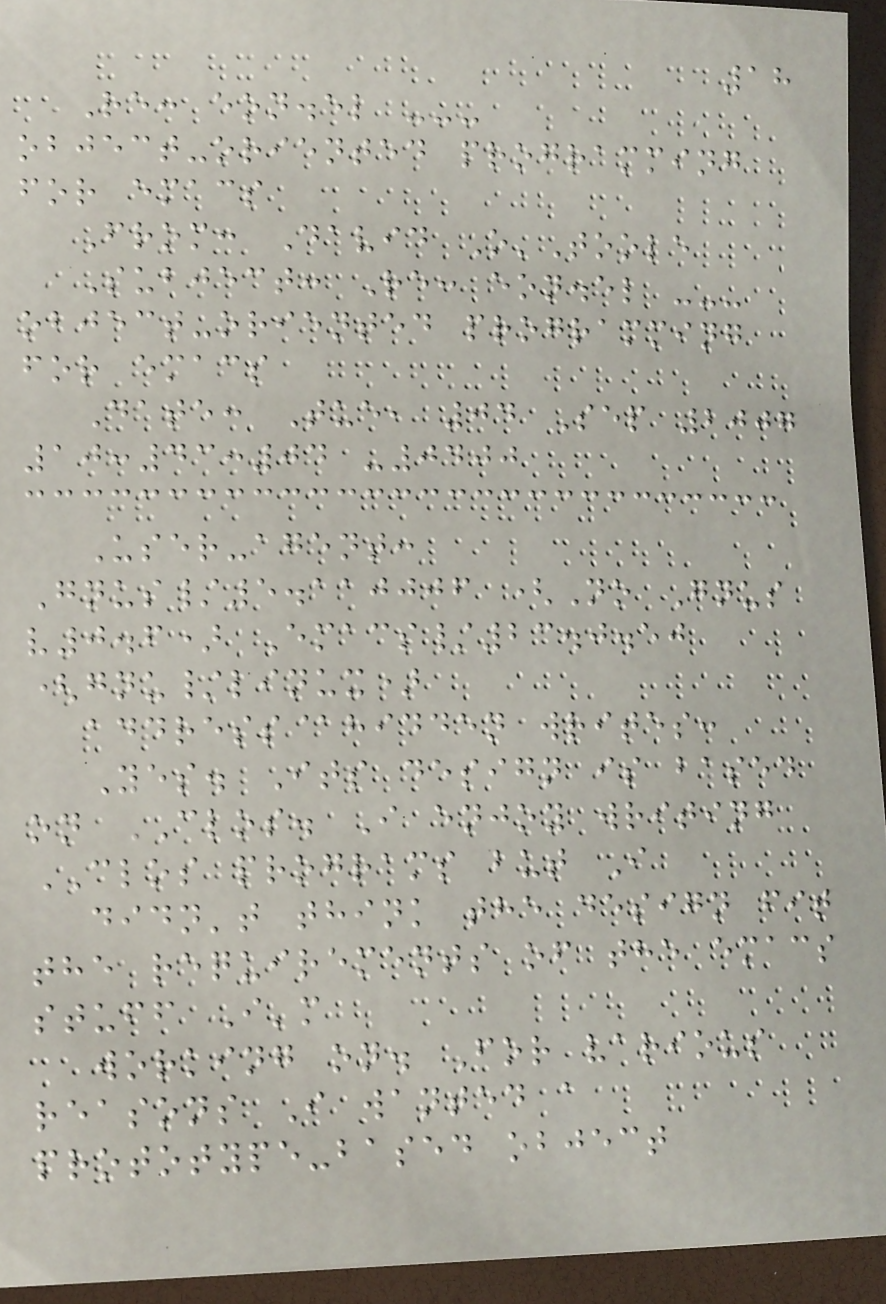18
Re: eon.el ---
object-oriented programming
for emacs
From: David O'Toole
Subject: Re: eon.el ---
object-oriented programming
for emacs
Date: Tue, 04 Sep 2007
10:43:04 -0400
User-agent:
Gnus/5.110006 (No Gnus
v0.6) Emacs/23.0.50
(gnu/linux)
address@hidden writes:
Yes. Its design is based
on CLOS. I enjoy writing
CLOS programs but I
didn't think the design fit
the requirements of the emacs
stuff I'm
working on. For various
reasons I wanted a
prototype-based object
